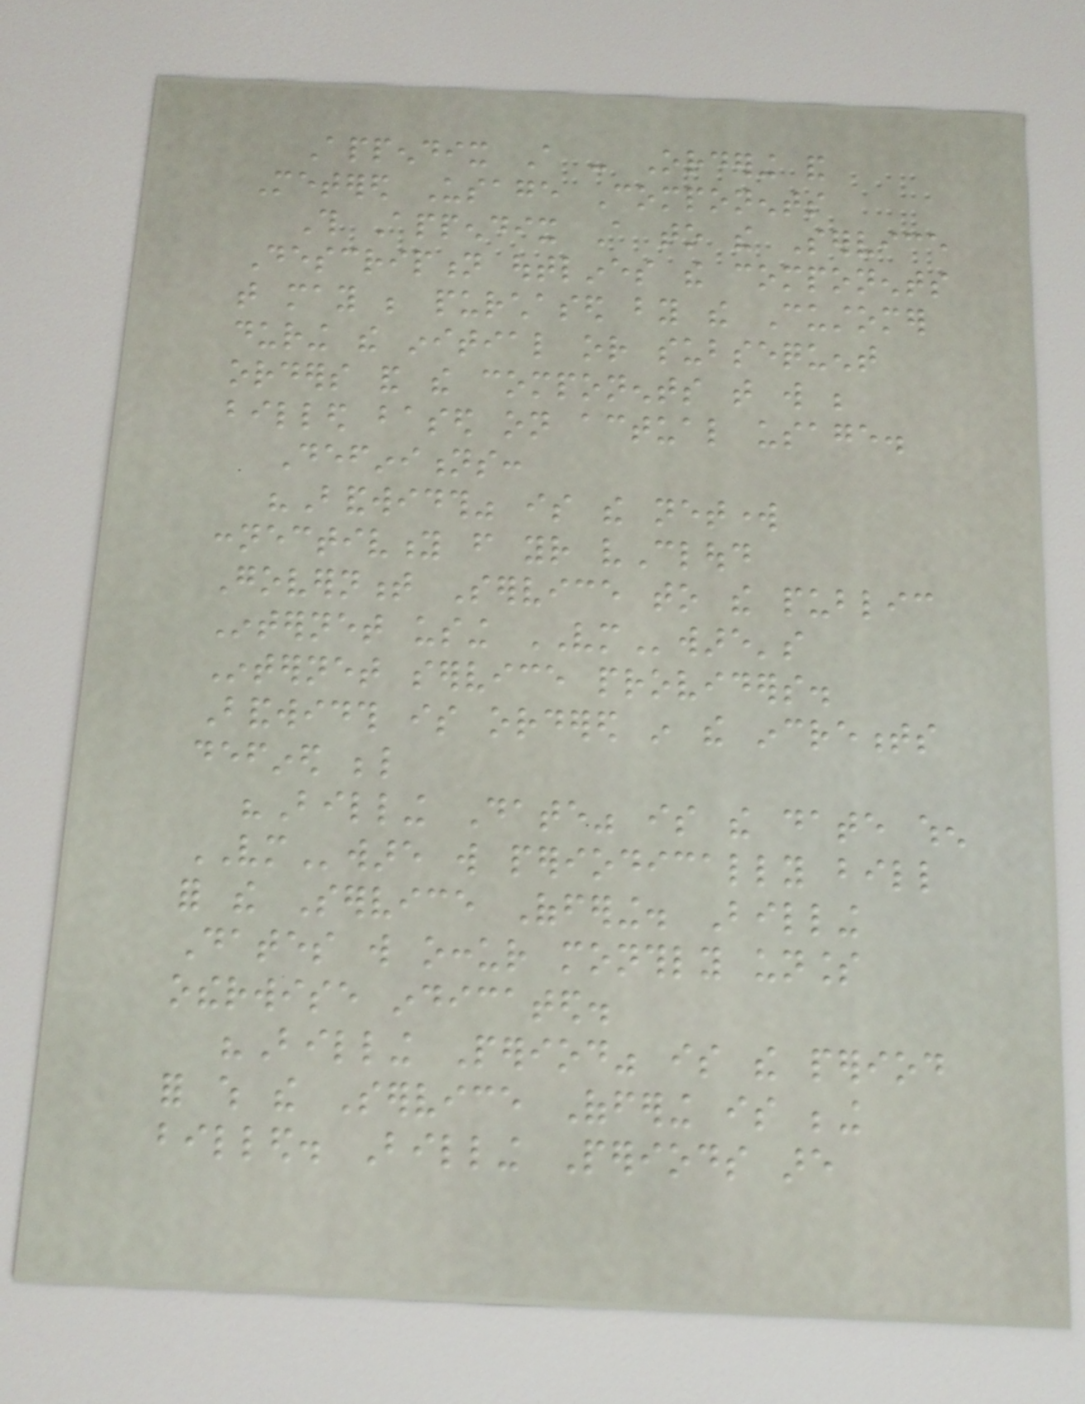Appendix A - Ordering and
Metered Usage Components
This Appendix A to the Service
Description outlines the components
that may be purchased by the Customer
during the initial or subsequent
orders and the components that will be
billed based on actual usage.
Definitions:
"Bandwidth" is the network
connectivity from your vCloud
Government Service to the public
Internet using VMware's
Internet service providers.
Bandwidth is ordered in the increments
defined below
"Billing Date" is the date when
VMware will periodically bill
for the Service Offering. Billing
Dates will occur monthly unless
otherwise indicated.
"Billing Period" is the period
for which the Service Offering is being
billed. Billing Periods are
